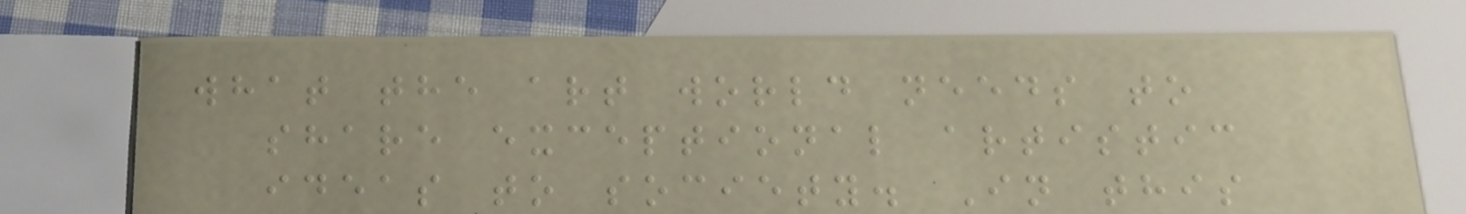what the art world needs to
share exceptional artistic
ideas to society. In this
